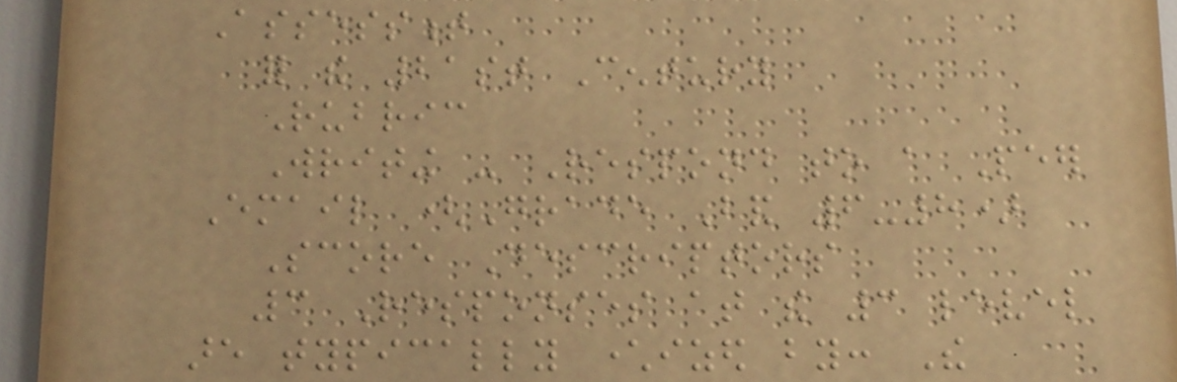Assessment
for the 21st Century
Rubric
Writing - Respond to a Peer
Email (Grade Band 6-8)
Score Descriptors
3 Responses at the 3 level
are typically characterized by: The
